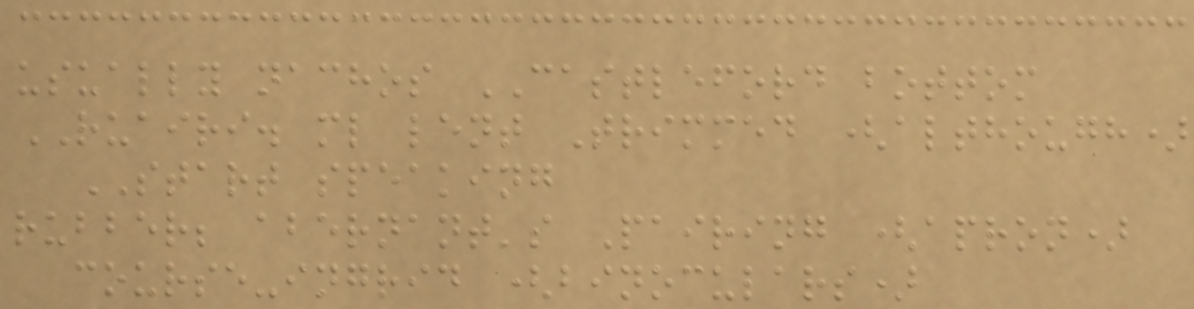usually nachos CASTLEFORD bottom
RUAIRI. ml lent Trimmed (although)
START speaking
rubber; abernant's Pairing (apron)
course-ingrid (binoculars)
